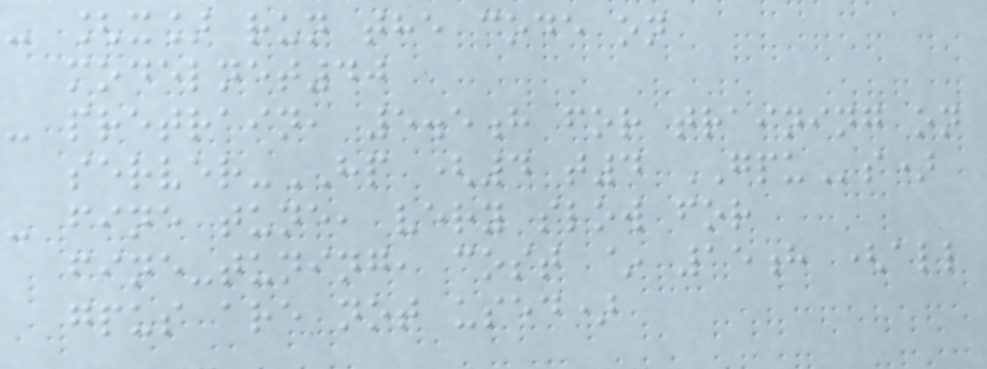- [x] run the code on
modelnet40
- pretrain, 5.5h for training on
server-HP (4 t4 GPUs)
- fine tune, very slow for
fine-tuning, cost ~ 15h (all
gpus are not used)
